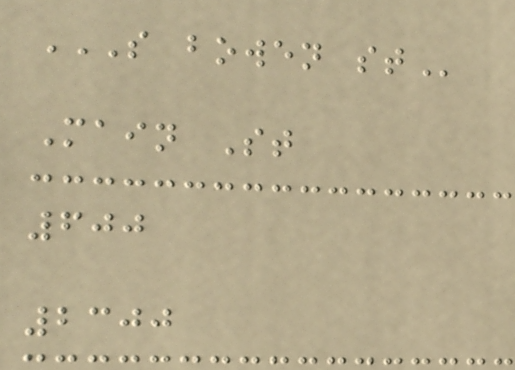S BOWEN ST
Main St
600
2300
